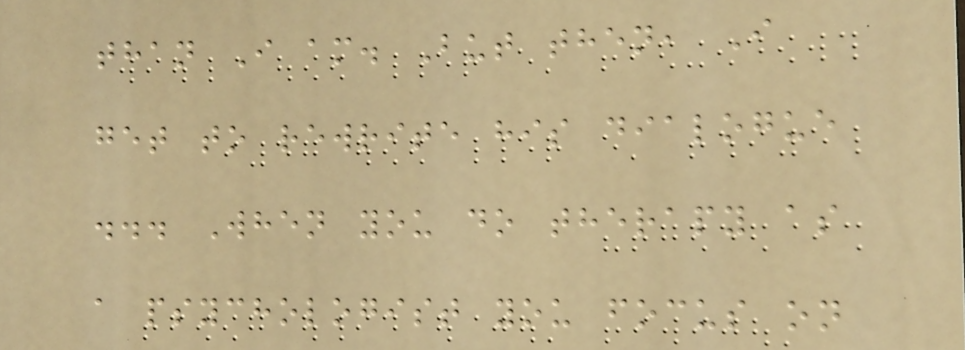than I am. But then, I
get to rewrite his dialogue
... When you do therapy as
a psychologist you focus on
